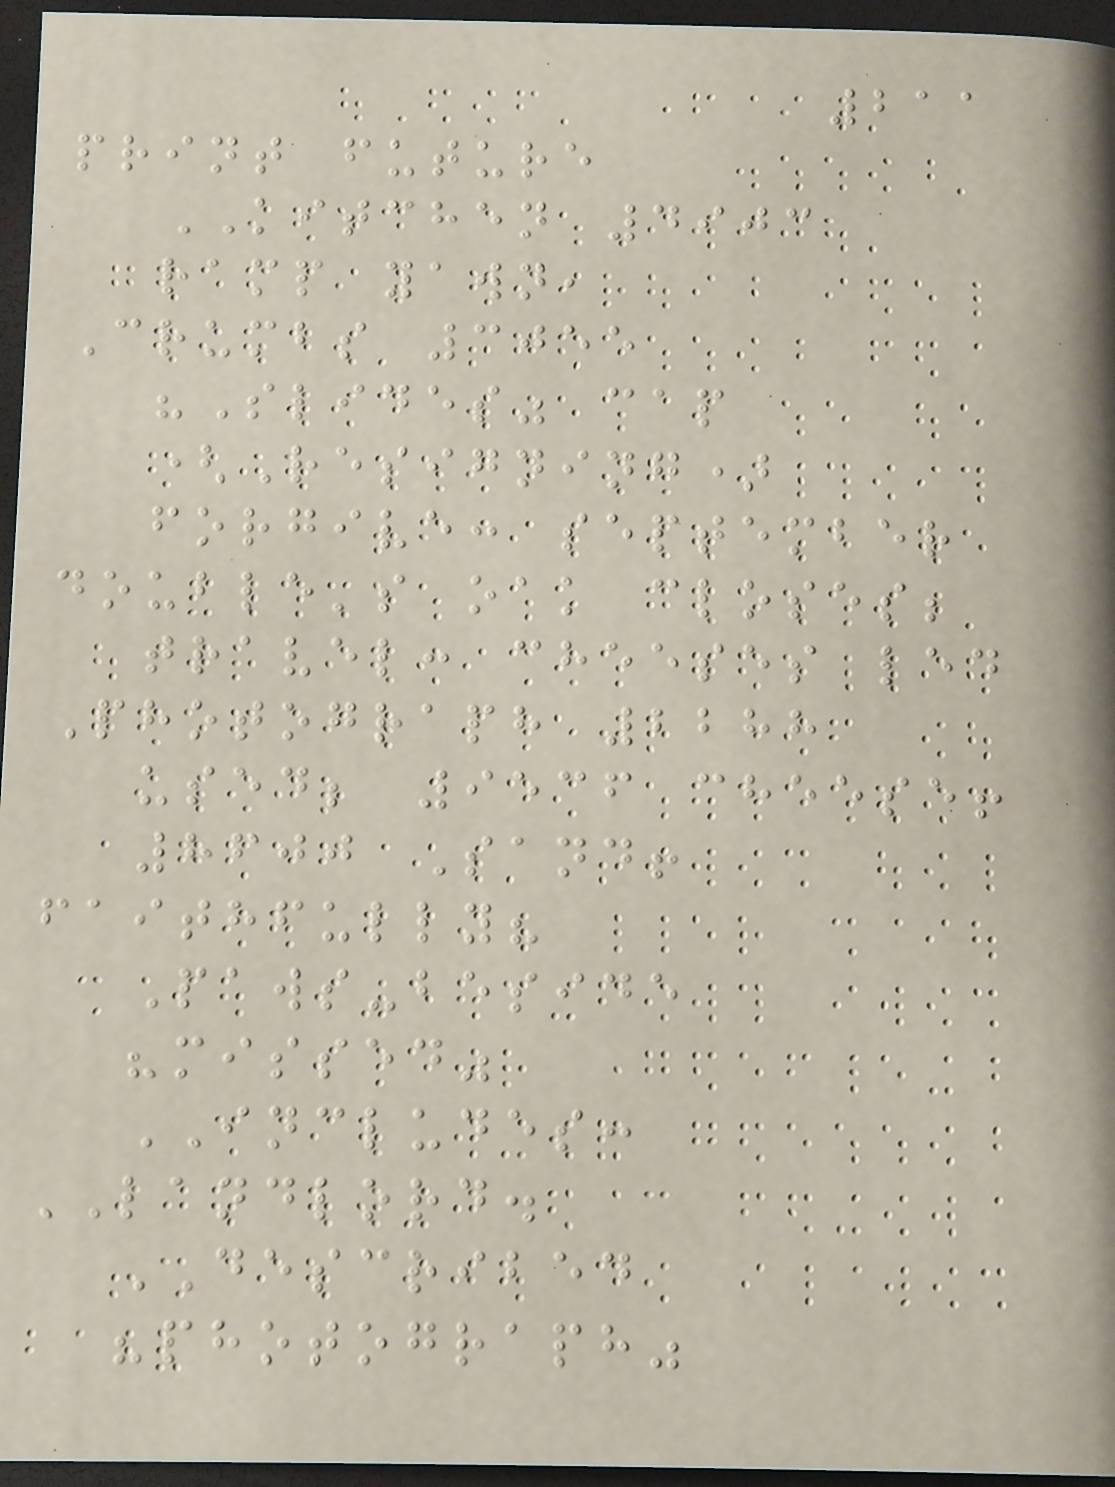211
print future
KITCHEN 4903
ramp yawn,
Crumbs 3055
"Slides" cap
(Resigning)
forgive: september
double's oak closes;
travel: cheeses led
Photograph 2288
used; 9536 cheese!
8600 Sand!
faithfully?
Paws-beside
"missed"
INCLUDES:
LANDLORD.
DESCRIBED
"photograph"
